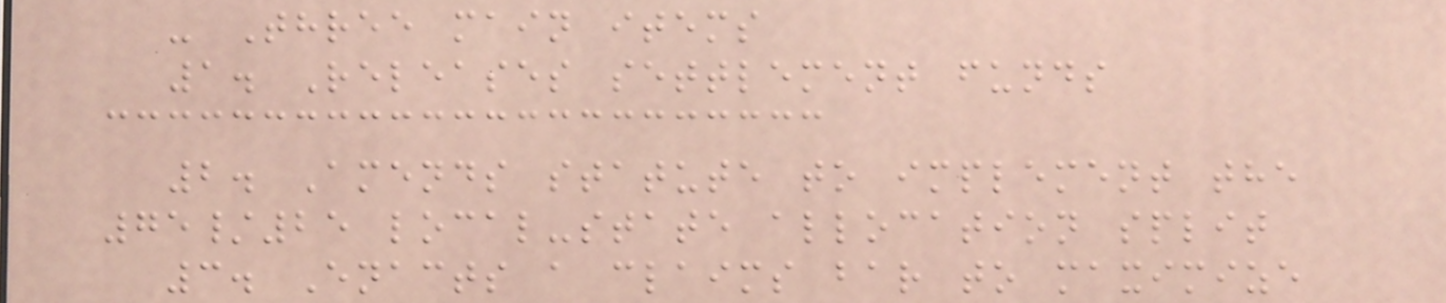- Three main items
1. Releases settlement funds
2. Amends statute to implement the
75/25 local-state allocation split
3. Enacts a claims bar to maximize
